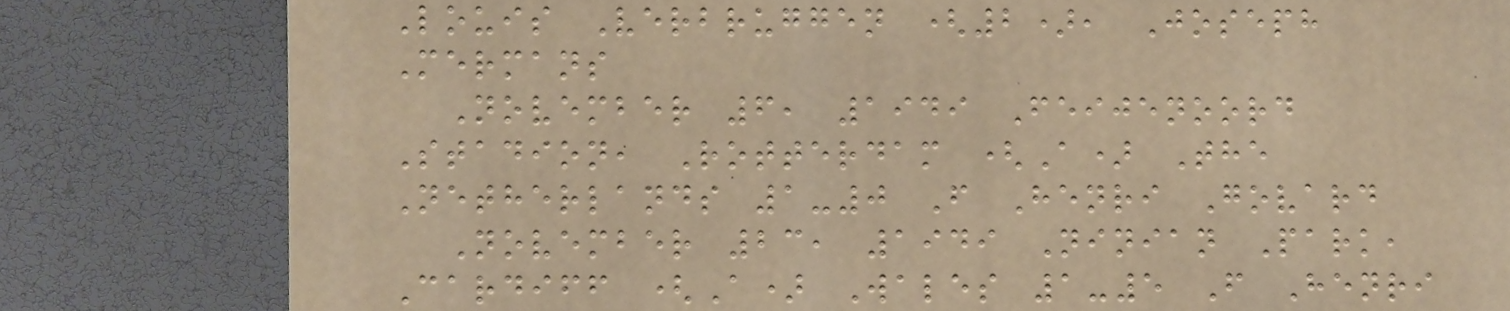Louis Verbruggen (2), Joseph
Mermans
November 6, 1949 Feijenoord
Stadion, Rotterdam (A) The
Netherlands 1-0 F Henri Govard
November 23, 1949 Ninian Park,
Cardiff (A) Wales 1-5 F Henri
